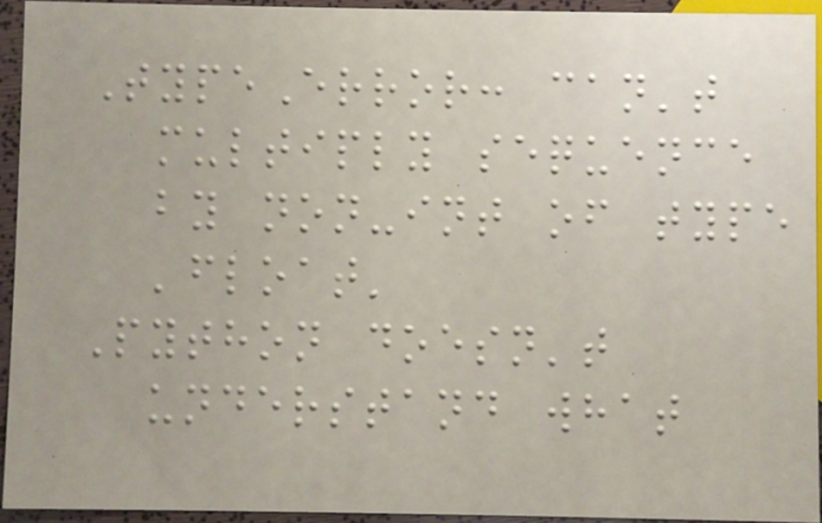TypeError: can't
multiply sequence
by non-int of type
'float'
Python doesn't
understand what
